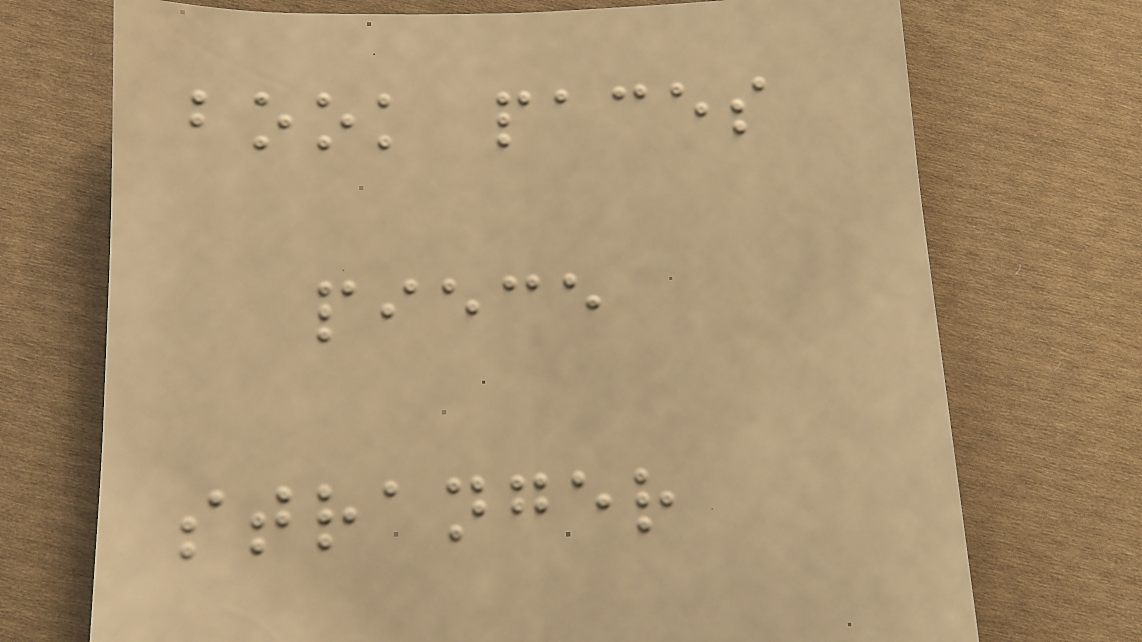book paces
piece
stranger
